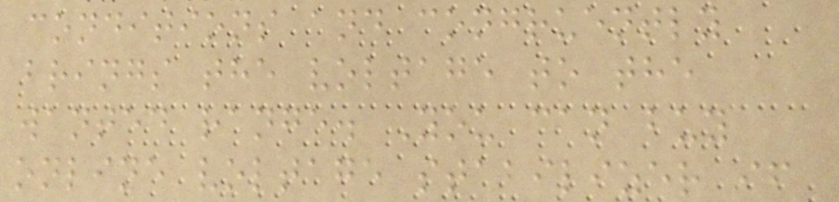conditions and congruently
brings the voltage to the
wanted range. You can buy
online voltage stabilizer if
